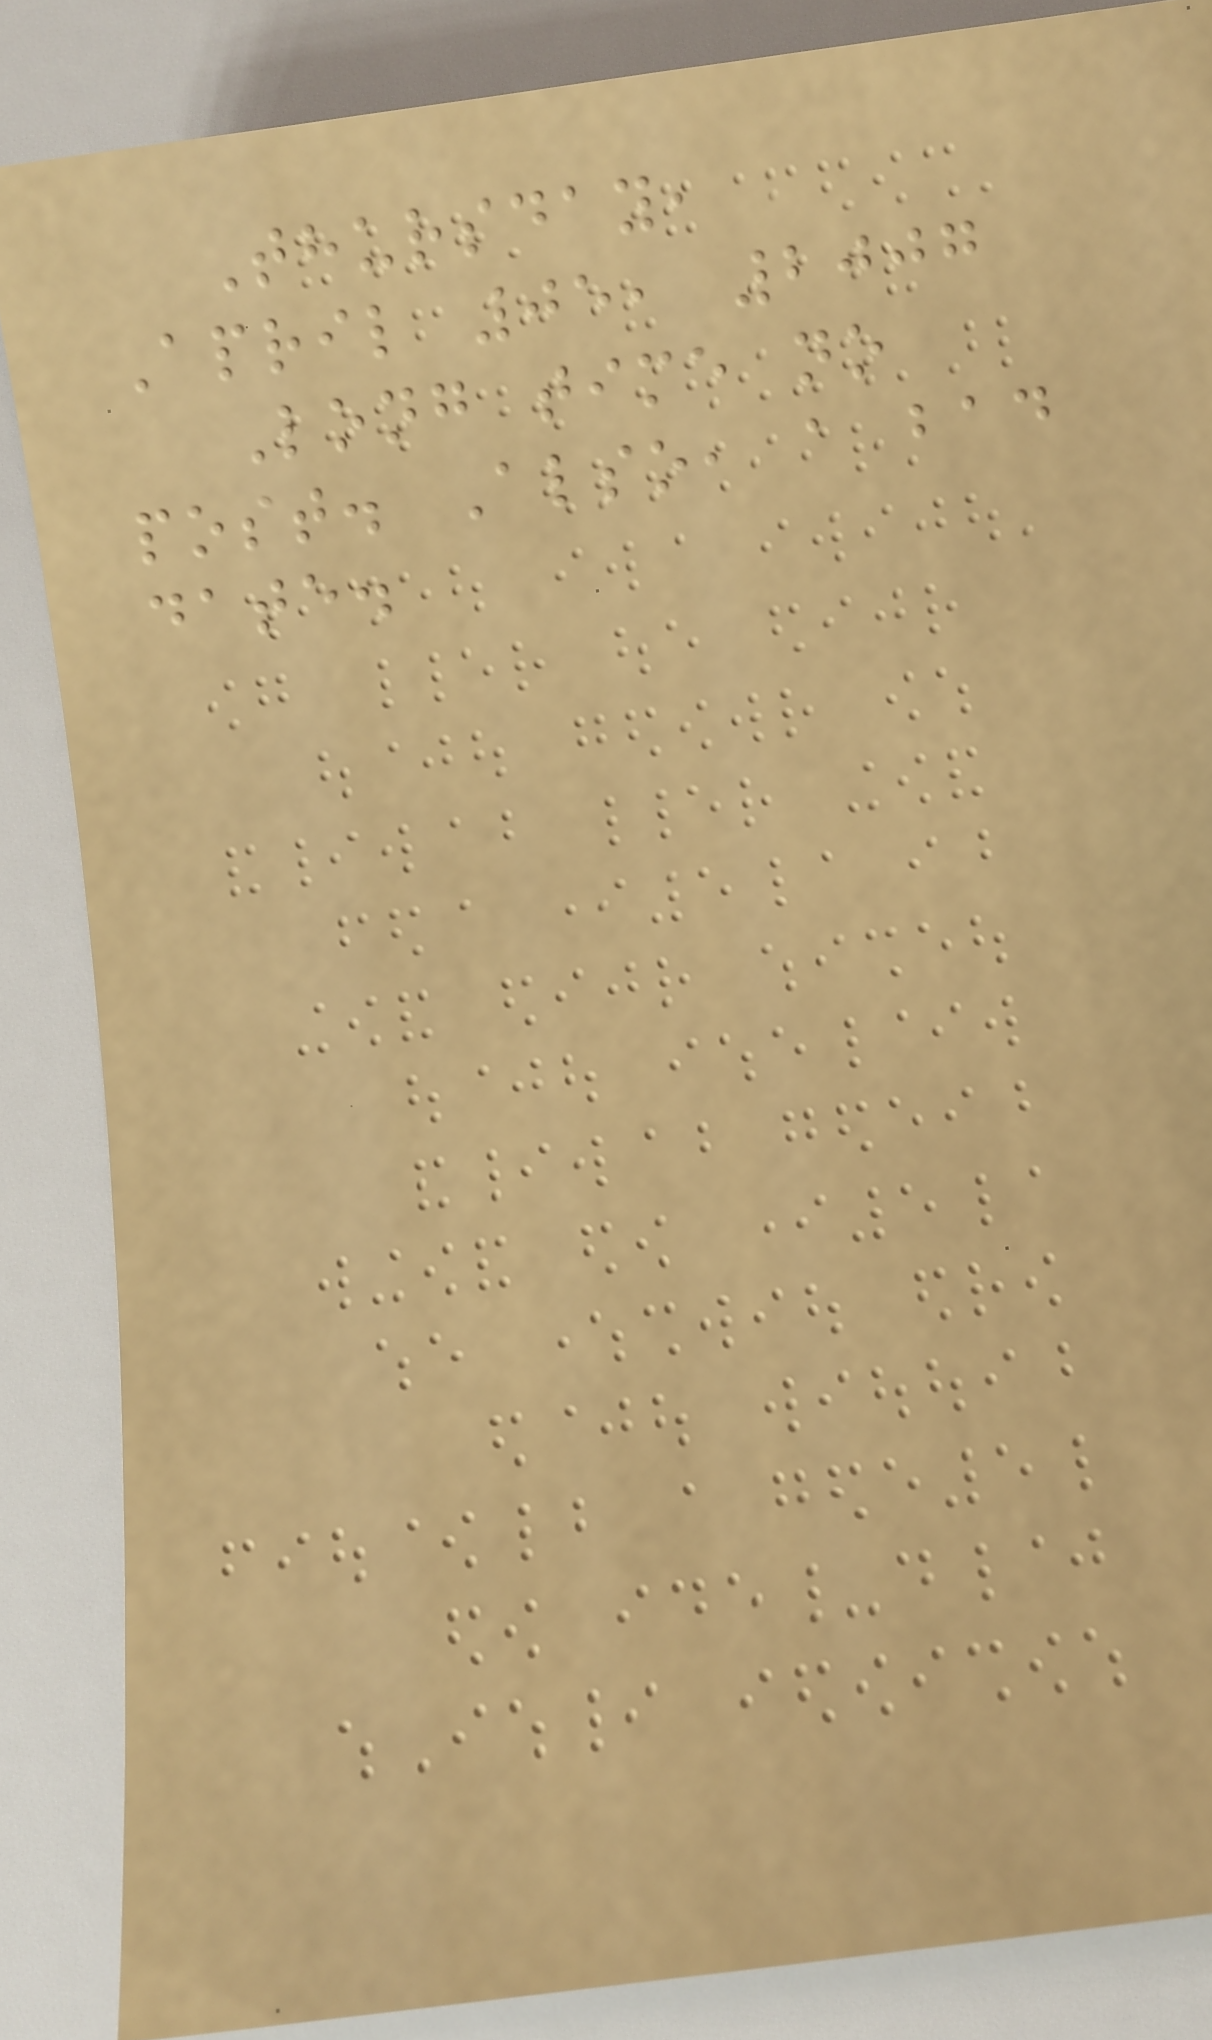Thursday,
April 05, 2007
Long time no
post. Also, a bad
date.
